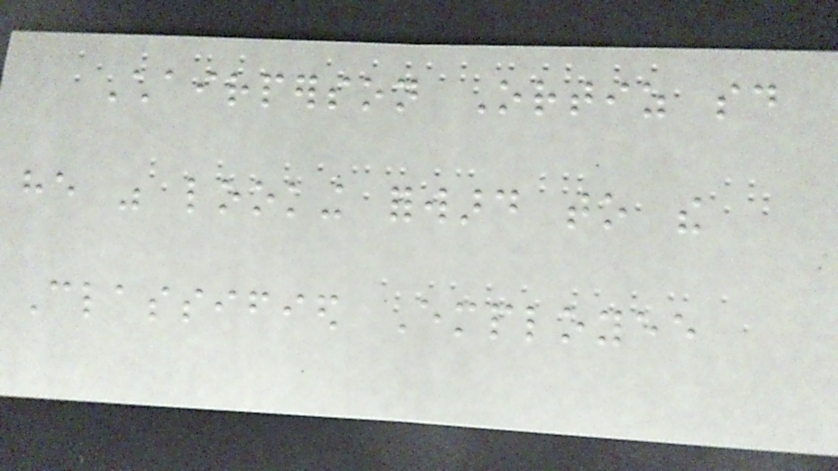Chairperson Ortiz said
he was looking forward to the
Classified Employee
